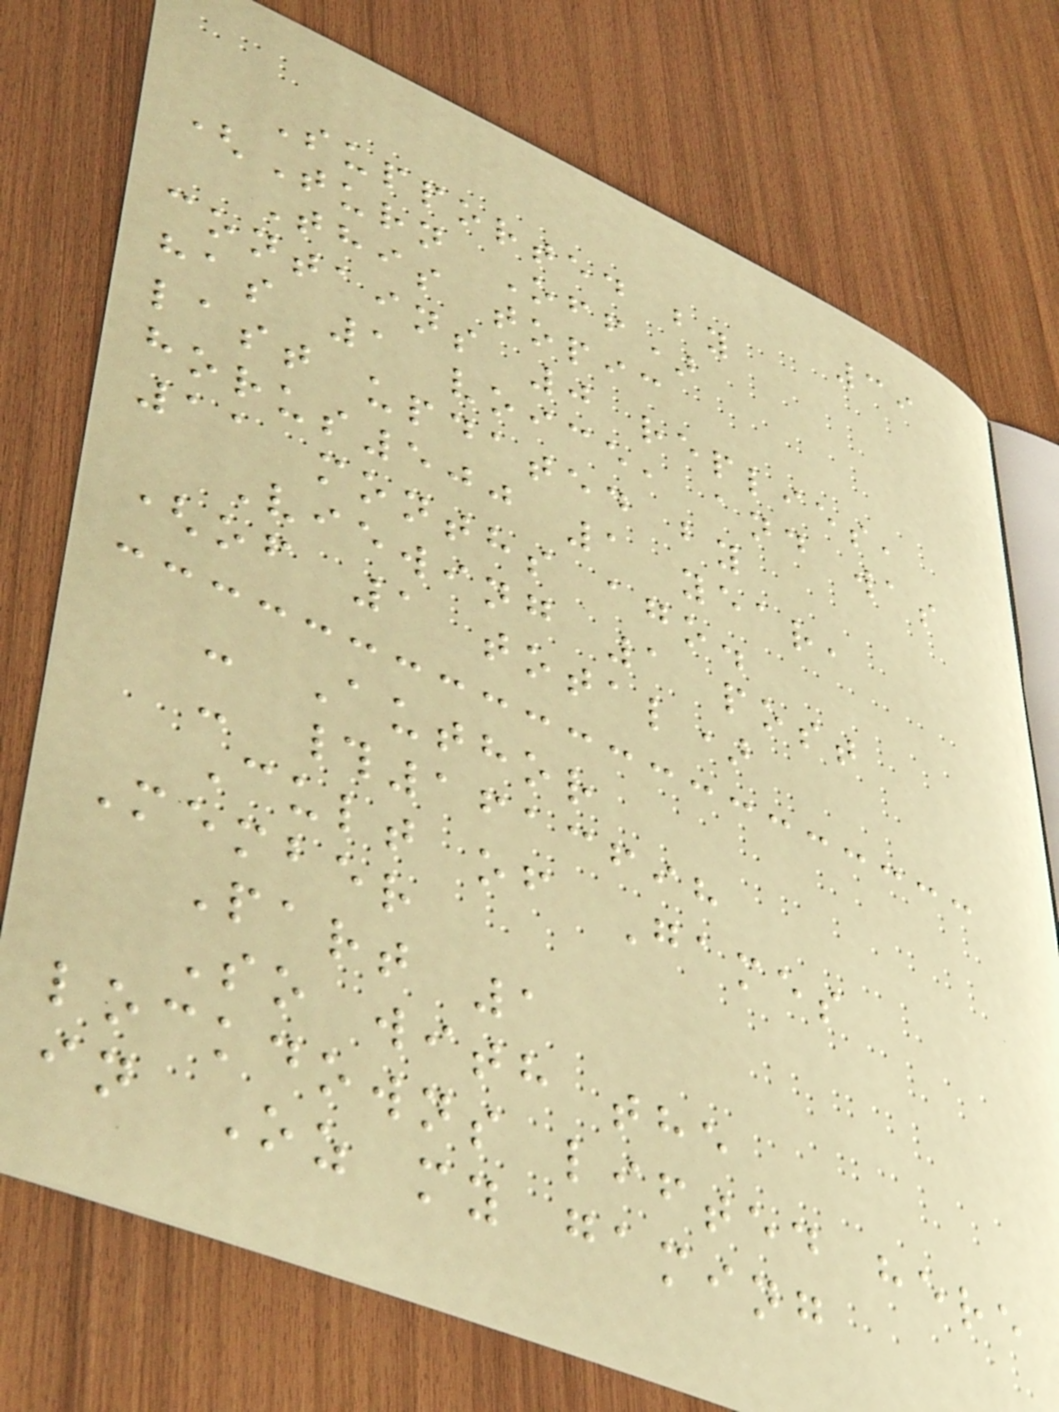39
Supported by
(Turn Off)
This topic
contains 0 replies,
has 1 voice, and was
last updated by
horus500 1 year,
11 months ago.
Viewing 1 post
(of 1 total)
- Author
- #1613698
Cult of Games
Member
Part 1
So with the
lockdowns lifted here
in Oz my gaming
